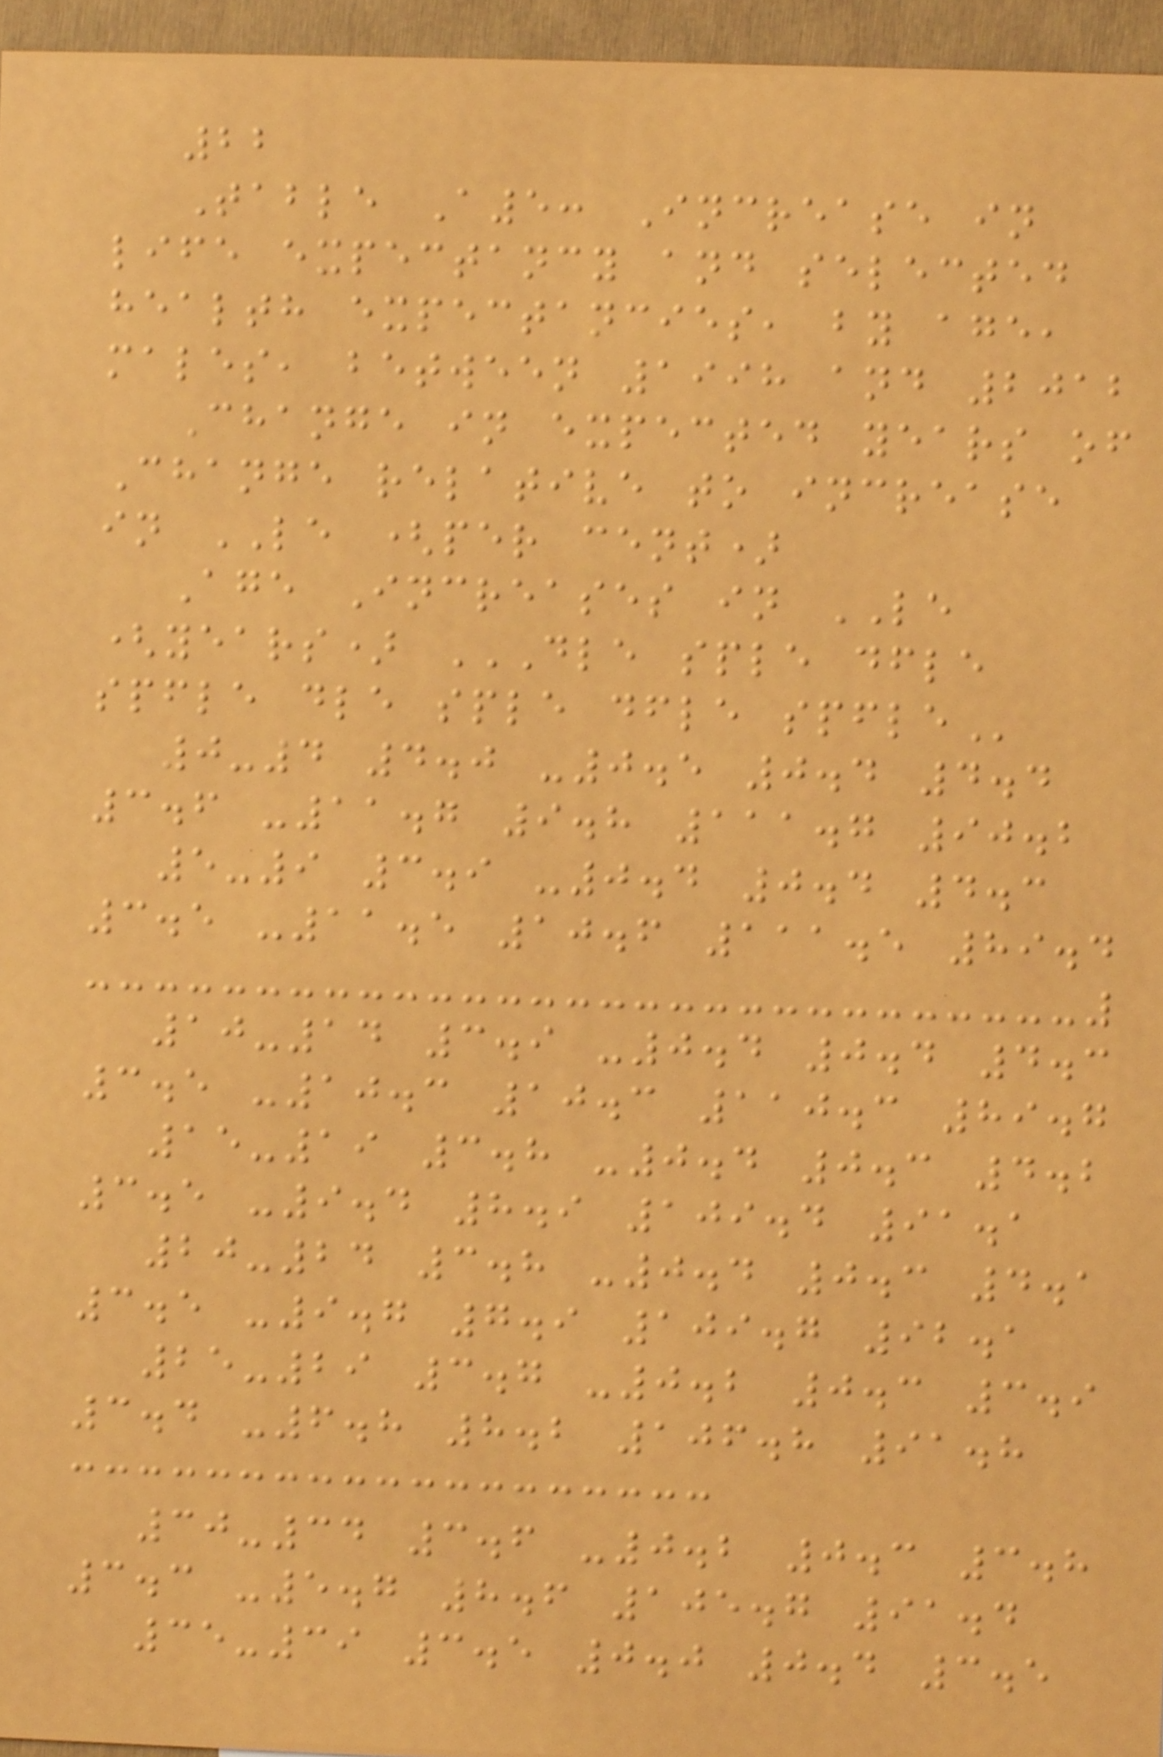22
Table A5: Increase in
life expectancy and selected
health expectancies, by age,
males, between 1998 and 2012
Change in expected years of
Change relative to increase
in LE (per cent)
Age Increases in LE
(years) DLE SPLE DFLE
SPFLE DLE SPLE DFLE SPFLE
0-4 4.0 -0.5 0.4 4.4
3.6 -11.7 9.8 111.7 90.2
5-9 3.9 -0.4 0.4 4.3
3.5 -11.5 10.6 111.5 89.4
10-14 3.9 -0.4 0.4 4.3
3.5 -10.3 10.3 110.3 89.7
15-19 3.8 -0.4 0.3 4.2
3.5 -9.4 8.9 109.4 91.1
20-24 3.8 -0.4 0.3 4.1
3.5 -9.7 7.9 109.7 92.1
25-29 3.7 -0.2 0.3 3.9
3.4 -6.8 8.2 106.8 91.8
30-34 3.6 -0.2 0.3 3.8
3.3 -5.7 8.6 105.7 91.4
35-39 3.5 0.0 0.4 3.5
